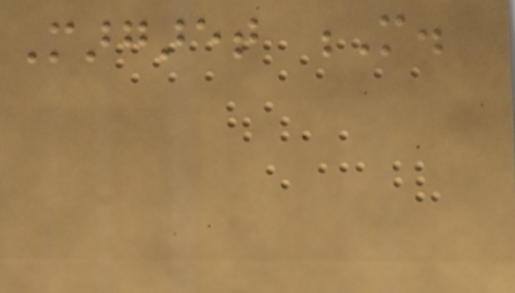Margaret M.
